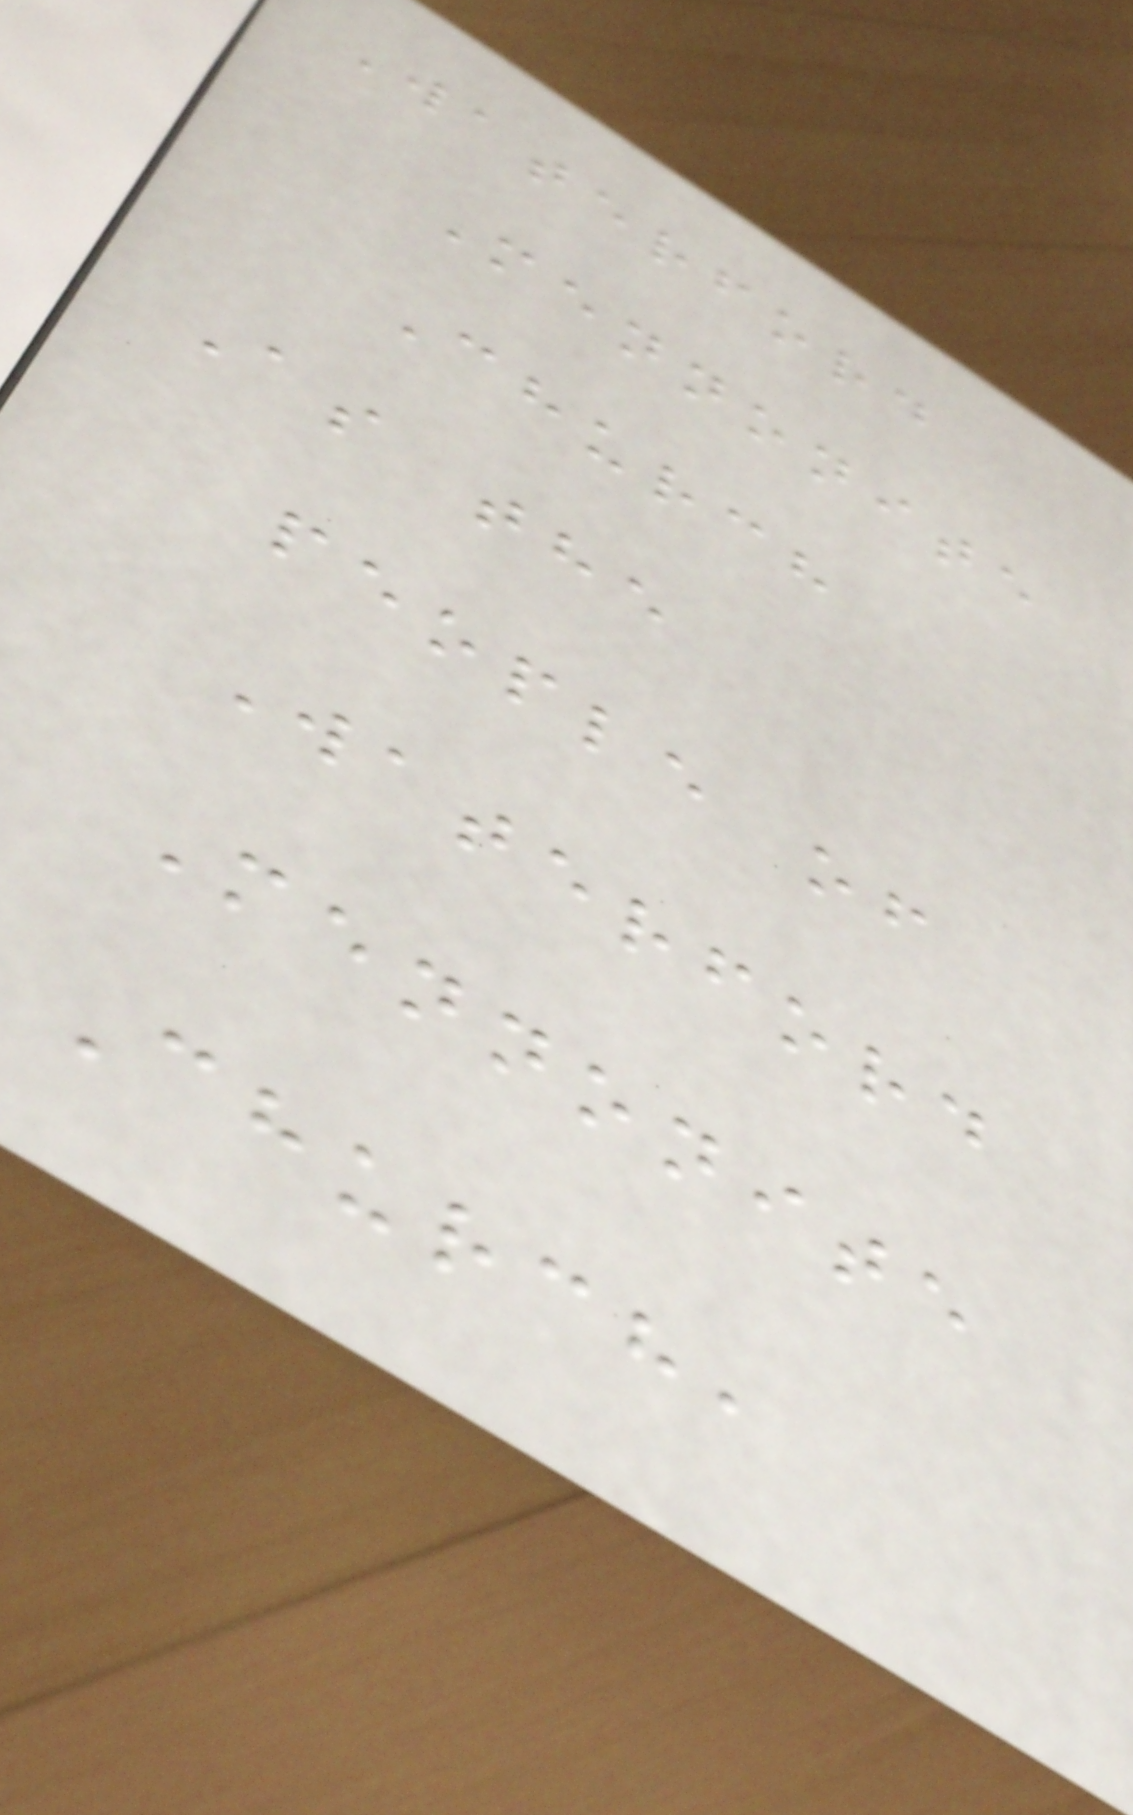Waterford
Mennonite
Church
As the
people of
Waterford
Mennonite
Church,
